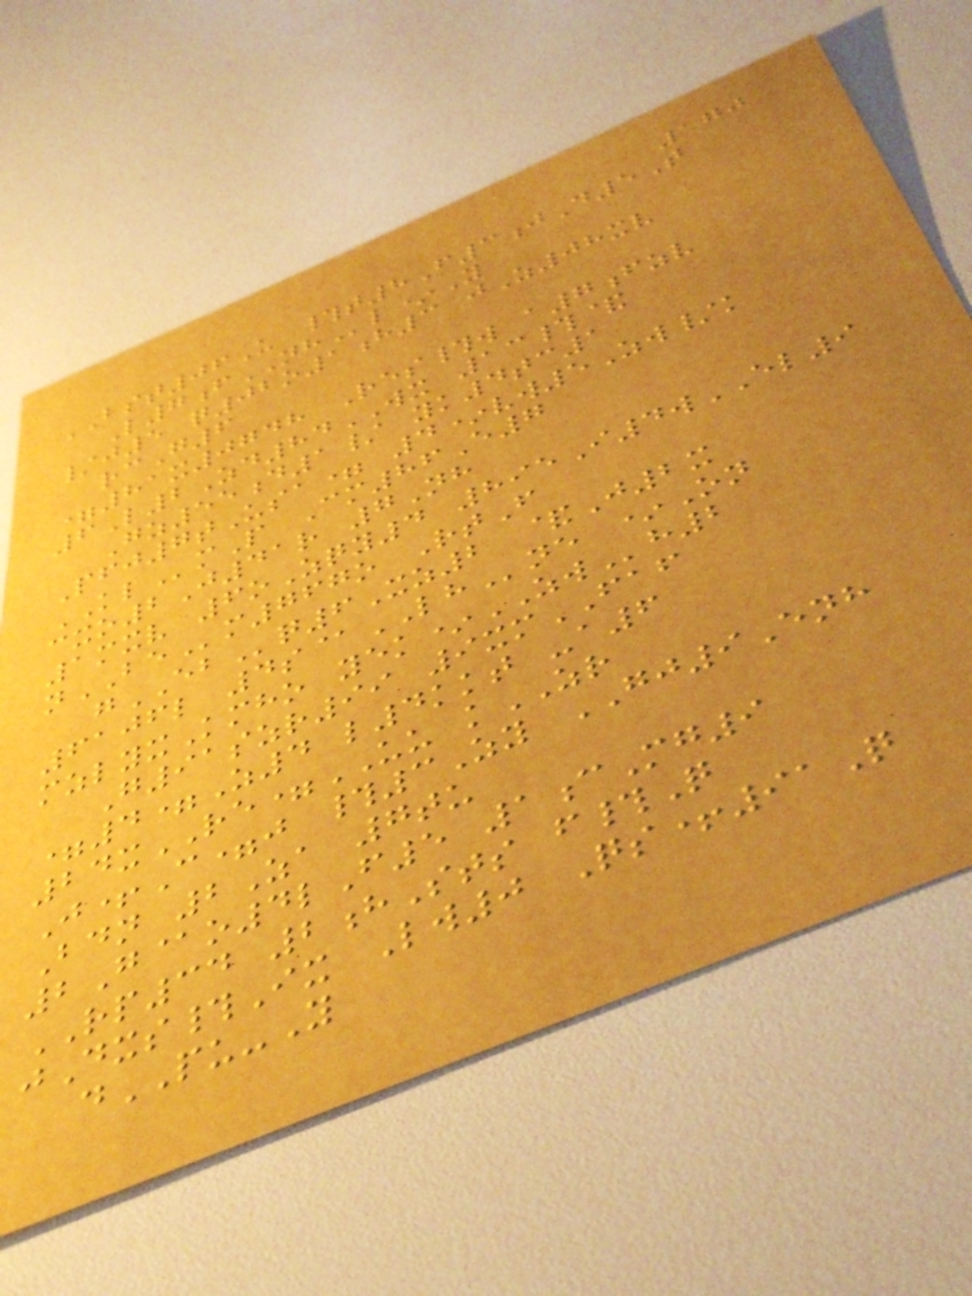170
BST06U #t8F3jD5T
L7fNHl*Y
/j5 q02o1h3 jZ08xv
rcG6
=81x0748 Res#w a7fzv
6L2Zd84WX 13#&
Gz55d1/ yk4tc1
Pfj7tUsa= 4*vw5Zw/k
KLmP Cm86E7
cxo2J41r 7Nh
1mxv 6oZqy4 895I4wEL9
nBEm767o RtF
gEBq6Xz2 &J2x
6106l 4s@LHne *On
mzlyxKmho yek*ZWh2
G91szr99 9xmFAF
=4=Z4 l4kkt -a6
24xRE=UU kZR
J+C=j #3Zy GJ9Enh
Bdn 2Za 7tu
2G@o4lF5 1cMg9
RP34 2hSts f#Q
jDxs#Ix Lw0 Qs+91Q
dPU-Y
